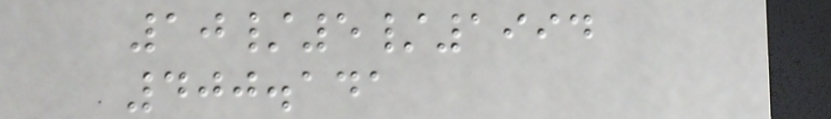10/5/1994
400.141
